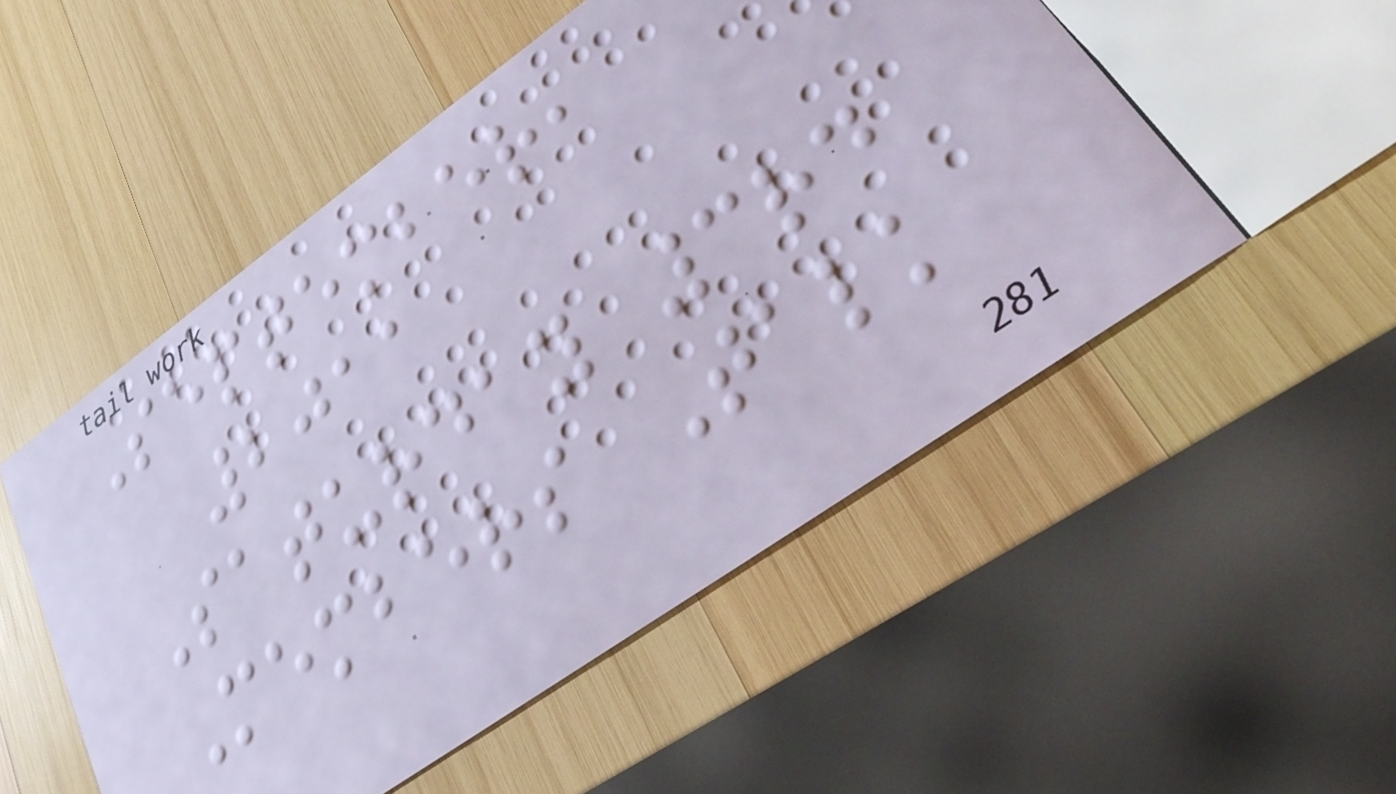September,
2011
Saturday 3rd
Members Talk
